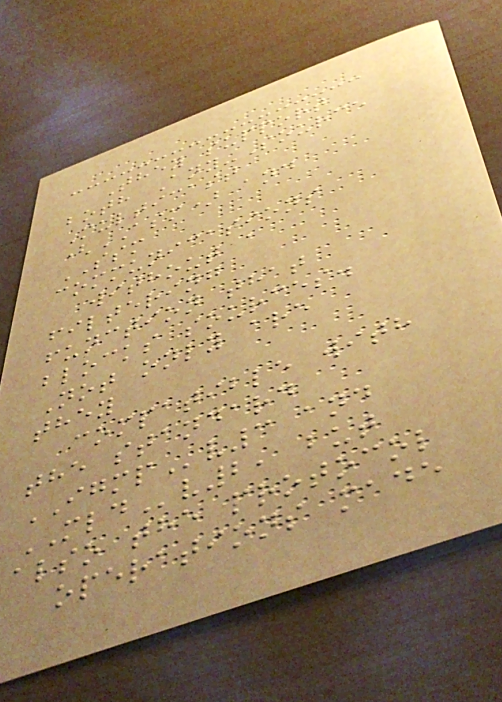They support
both Any-Source
Multicast
(ASM) and
SSM
communications
without a
filtering
function that
blocks sources.
Not only are
they
compatible with
the standard
IGMPv3 and
MLDv2, but
also the protocol
operations made
